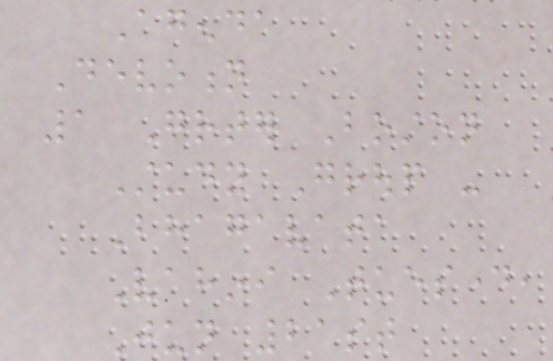Agenda
Devotion
1 Greater Boston
Study Group -
Bhagavata
Vahini Tuesday,
Jun 21st
